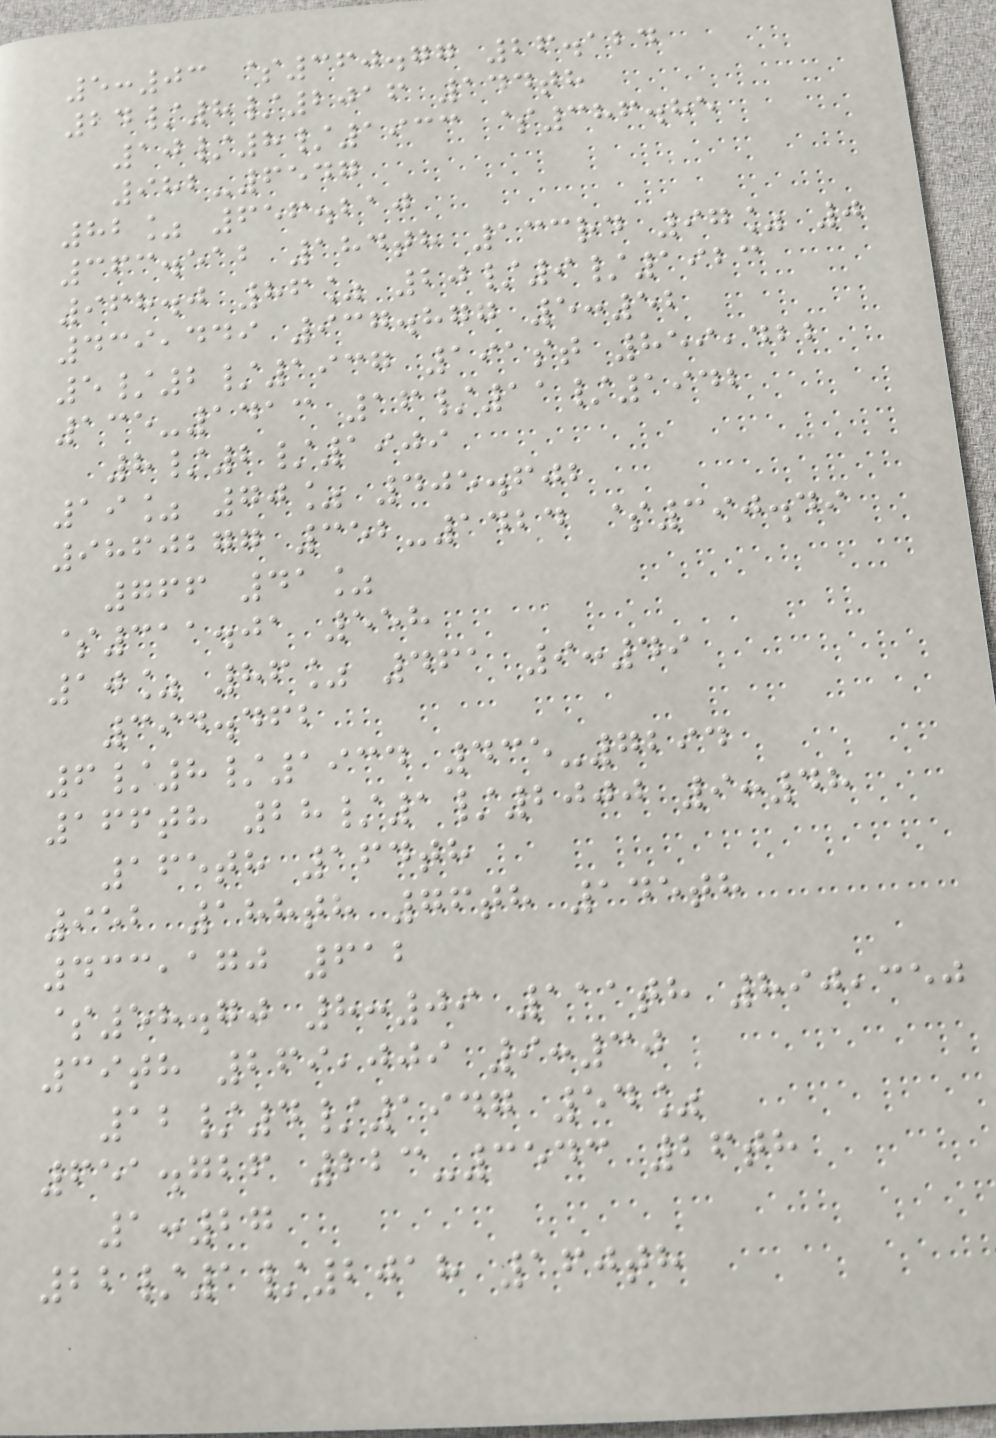5:03 $360.77 26.124
24/8/2016 144th
10/8/1933 $386.85
982-6547
82% 656.210
363.512 184th 133rd 97% 0
968.0 86% 20/9/1923
439,449 937.877 5:52
5/2/1937 191st 859,422
135-1413 16/11/1942
8/2/1909
19% 70% 405.602
9860277 352-1424 $390.49
766 41%
$311.01 558
10% 86% 461 9:49
394.462
6/8/1934 435-7294
166th 28/1/2000 9:48
165th 164th
952 188th 76th 145th
433,170 612
$58.70 8:09 111th 890,350
39th 269,009 9:30
12/4/1947 54%
651.726 223-3543 26th
1:27
22/1/2018 160th
